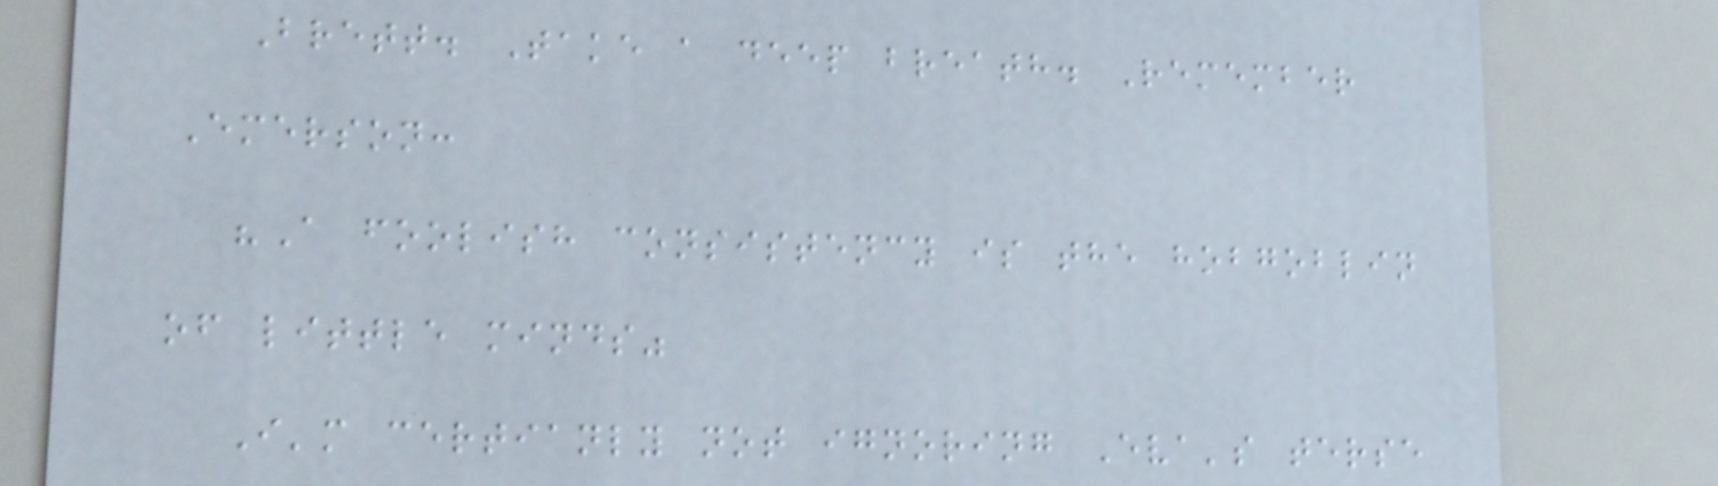Brett. Take a deep breath. Remember
Emerson:
"A foolish consistency is the hobgoblin
of little minds"
I'm certianly not ignoring Eva's terse
